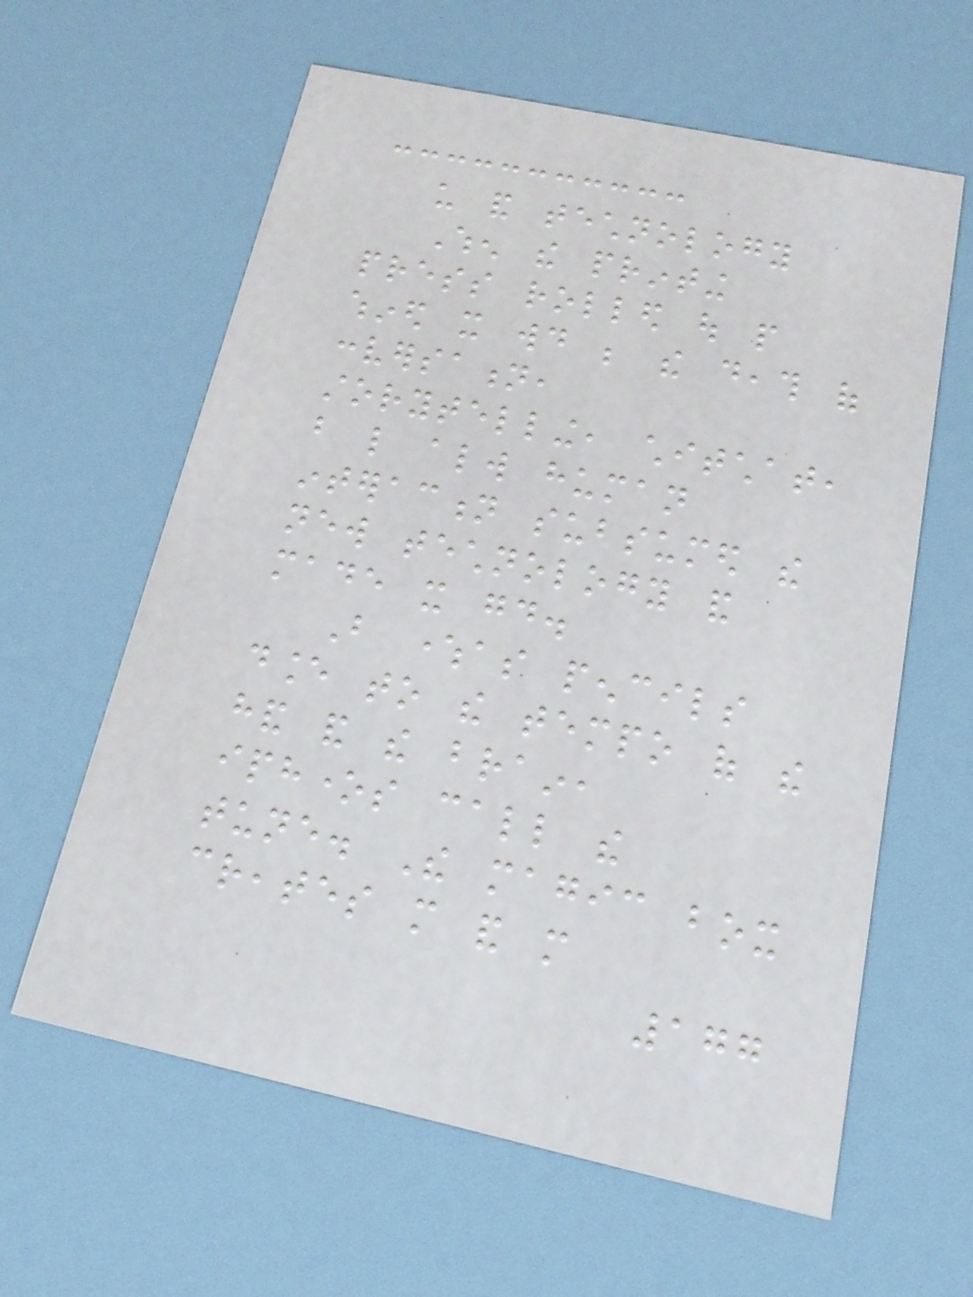us and technology
When the printing
press rolled out people
whined it would be the death of
conversation,
storytelling, chitchat,
but like always human
interaction subsumed the
new technology and
made it good.
But whereas pencils
dance to the tempo of the
hand and the brain,
iphones call the
tune. The magic box
creates more and more
177
